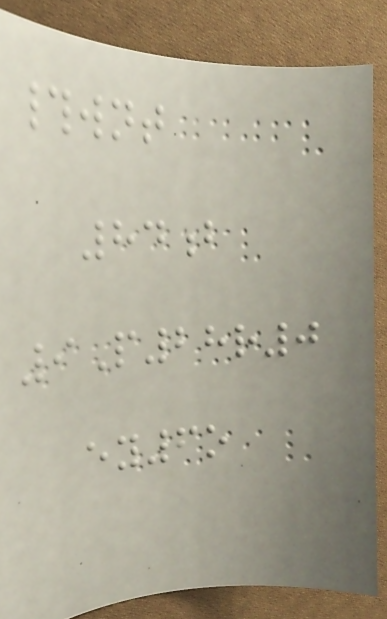#wnt
84b
9P28r0
ey6o
